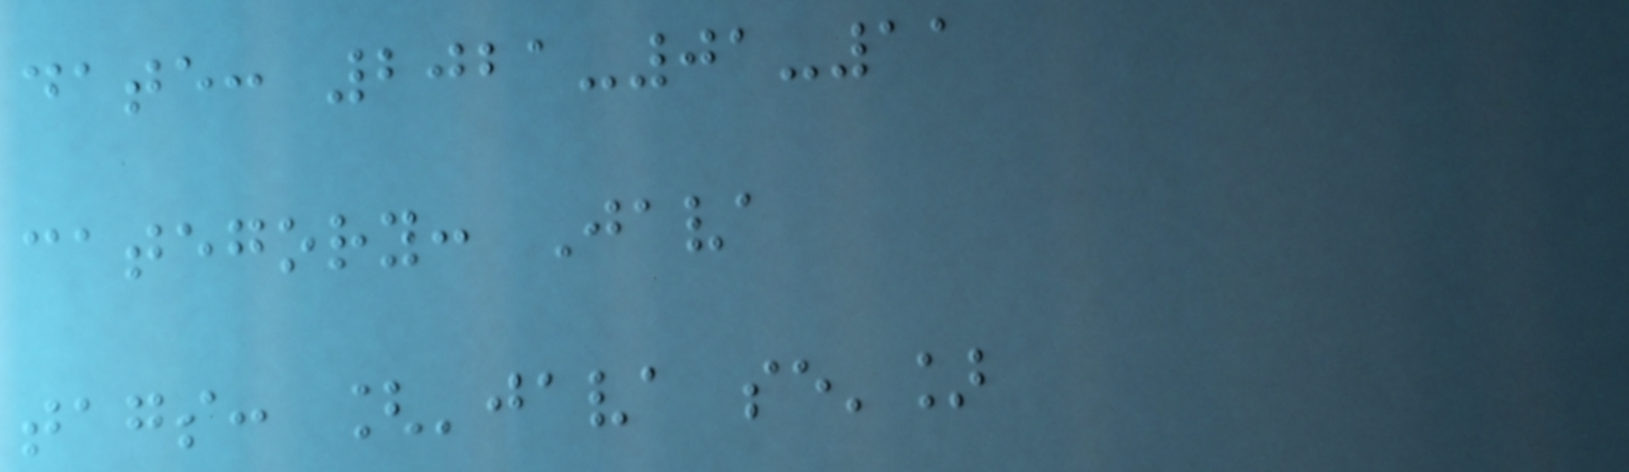date: 2021-01-11
category: Java
tags: ['java se']
